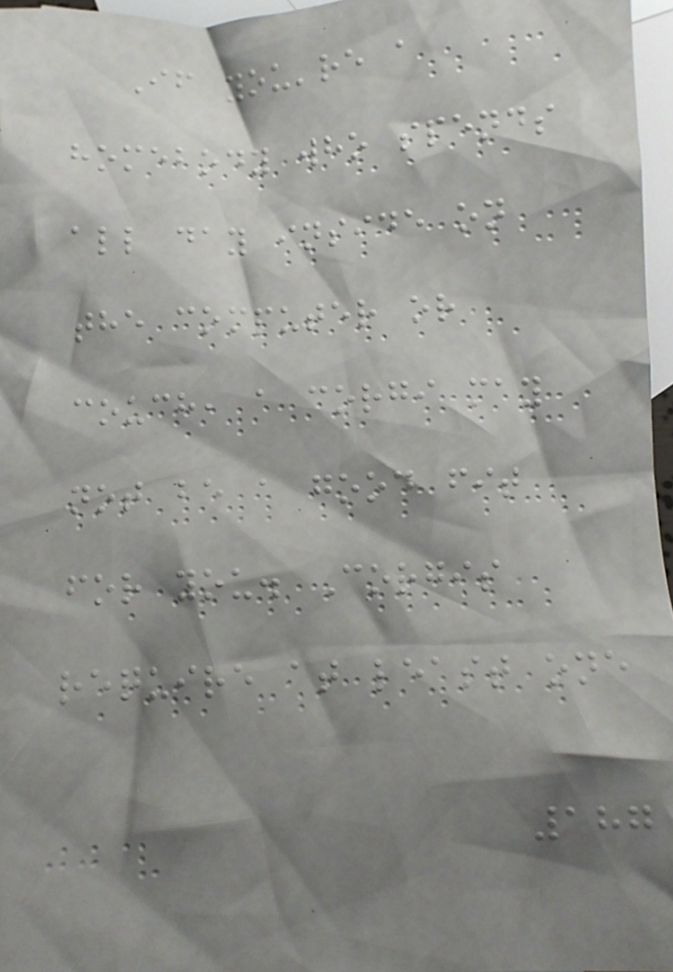If you're a
homebody who spends
all day inside on
the computer or
couch, a corgi may
not be a good fit
for you. Corgis
require at least one
187
